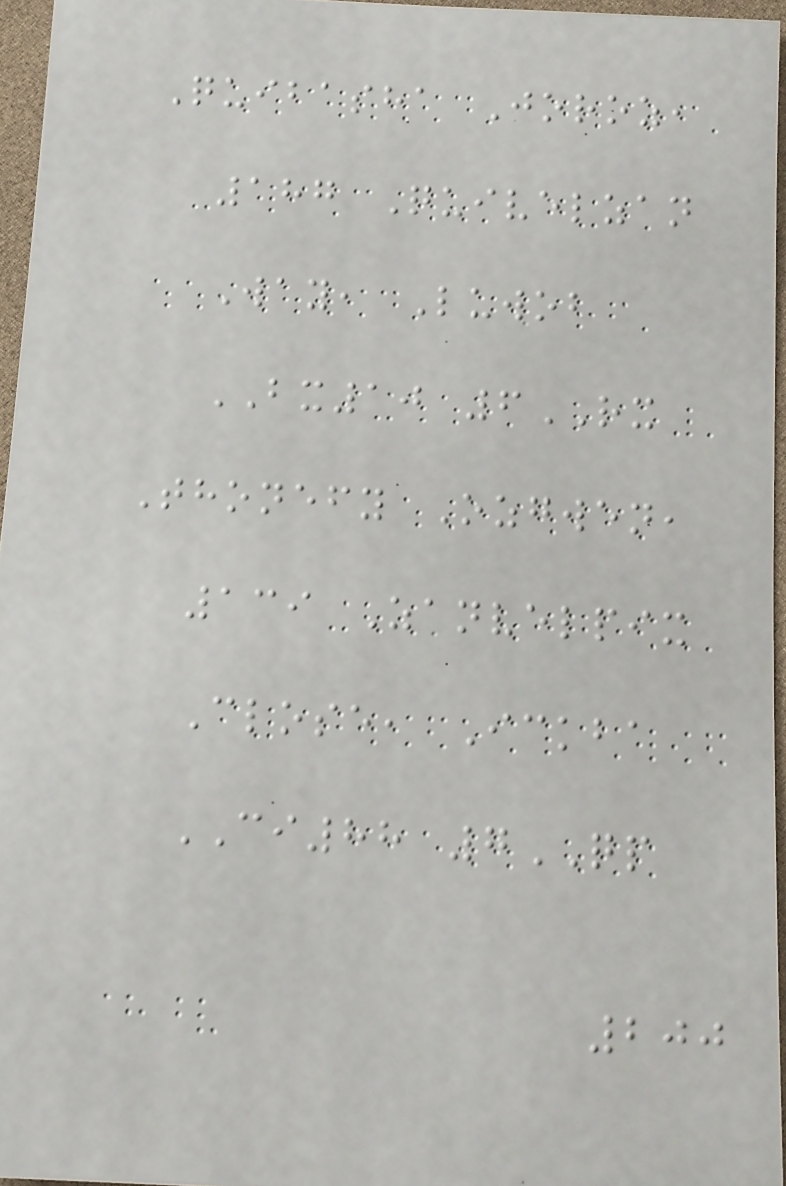Quibasha Joroz,
187 Quivelzan
Way, Luwob
BX10 6RX
Thonefy Ozgwen,
139 Zanvelpix
Close, Ickba
CI88 7QP
200
